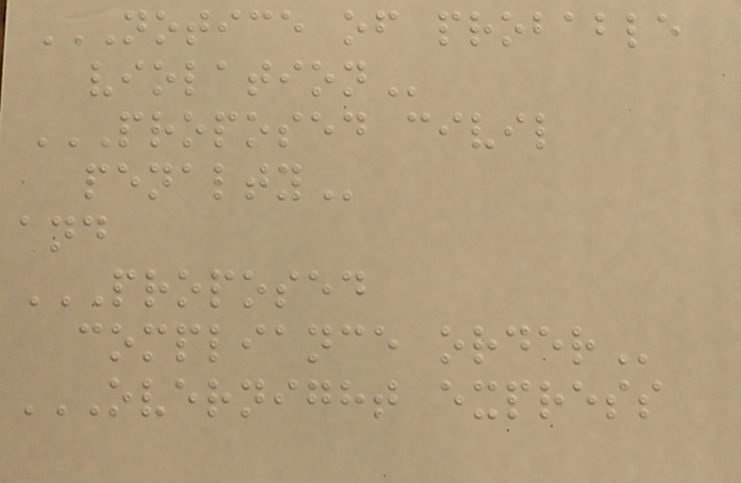NOTICE OF PROBABLE
VIOLATION
PROPOSED CIVIL
PENALTY
and
PROPOSED
COMPLIANCE ORDER
OVERNIGHT EXPRESS
